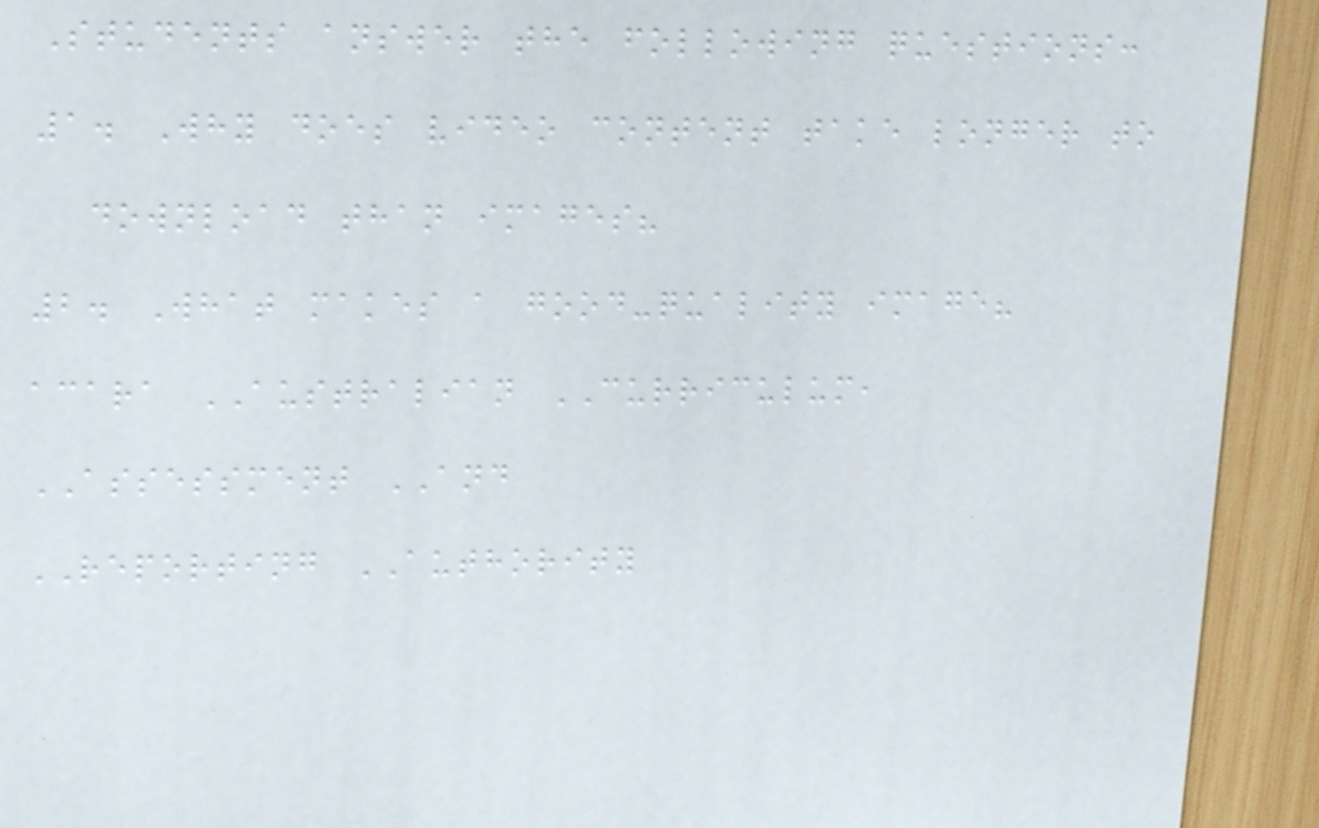Students answer the following questions:
1. Why does video content take longer to
download than images?
2. What makes a good-quality image?
acara AUSTRALIAN CURRICULUM,
ASSESSMENT AND
REPORTING AUTHORITY
